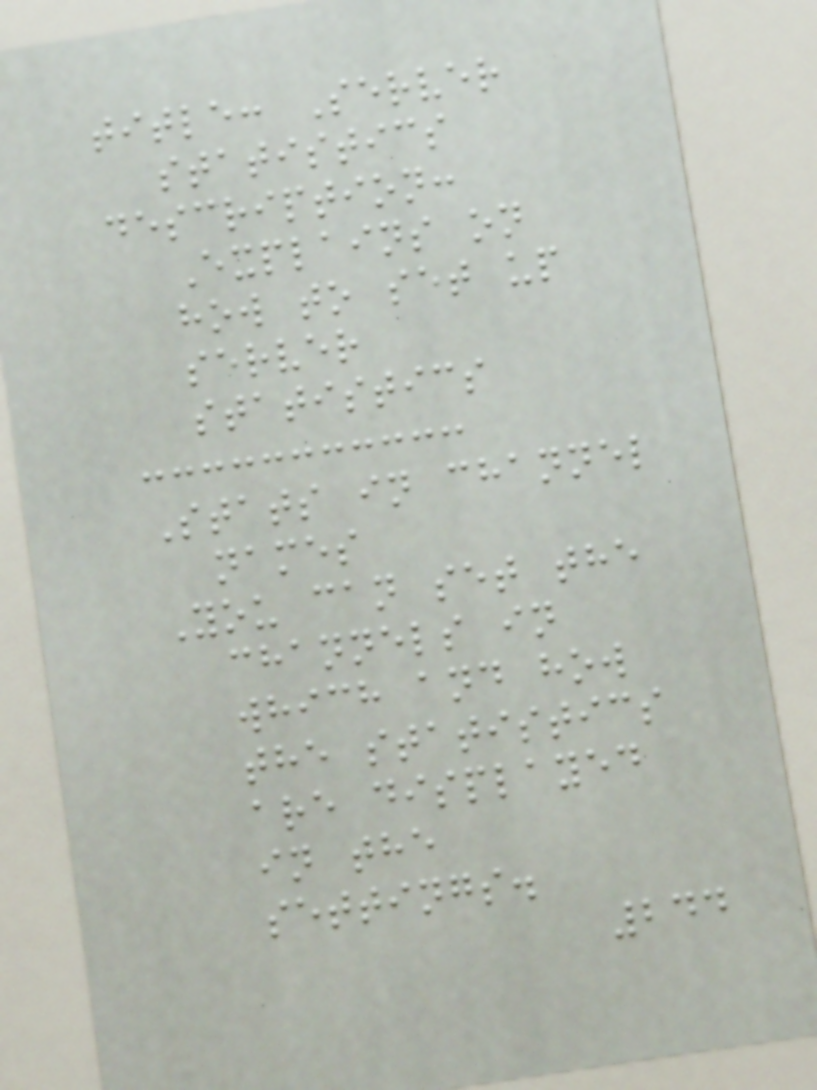title: Server
statistics
description:
Explains on
how to set up
server
statistics
Stats in channel
names
You can set the
channels in
which and how
the statistics
are displayed
in the
settings.
244
